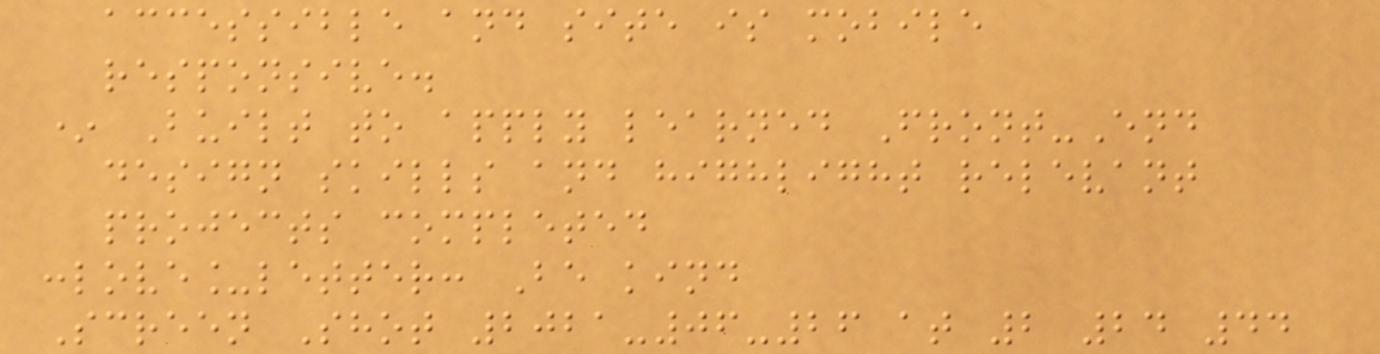accessible and site is mobile
responsive.
* Built to apply learned Front-End
design skills and highlight relevant
projects completed
:love_letter: Be kind
Screen Shot 2021-06-26 at 2 24 44
